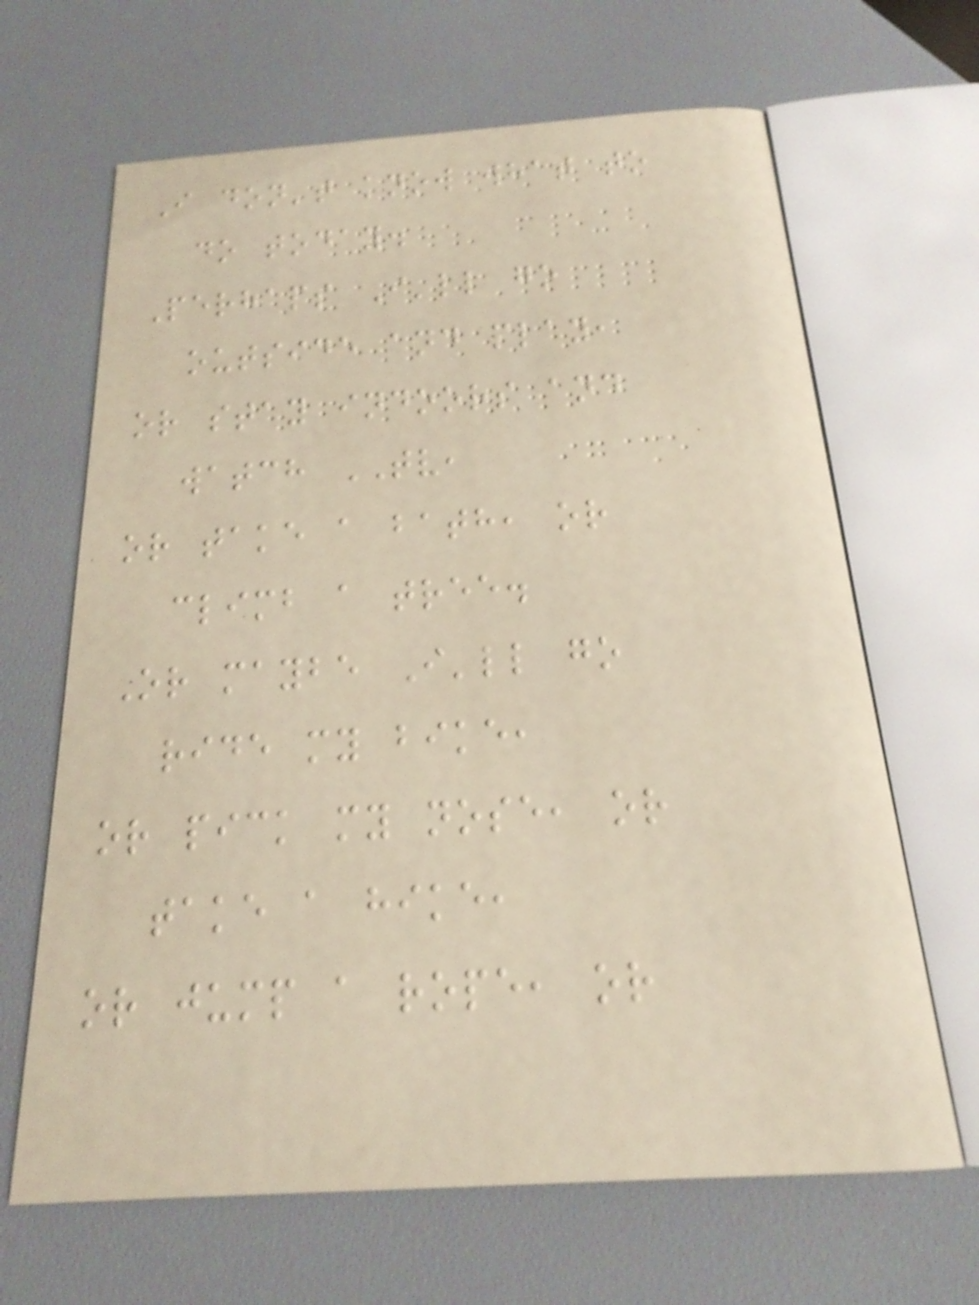I don't know what to
do today.
Perhaps I'll go
outside and play,
or stay indoors and
watch TV,
or take a bath, or
climb a tree.
Or maybe I'll go
ride my bike,
or pick my nose, or
take a hike,
or jump a rope, or
